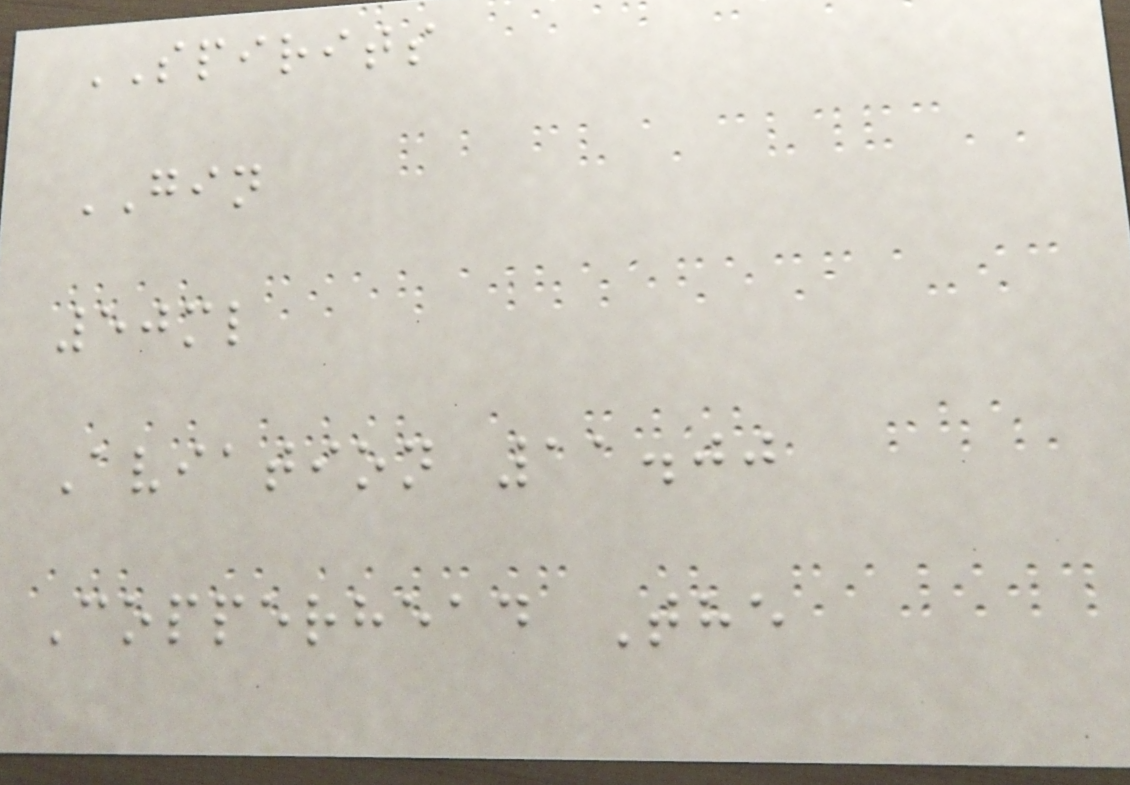SPIRITS
GIN
50ml
Aviation 11.00
Copperhead The
